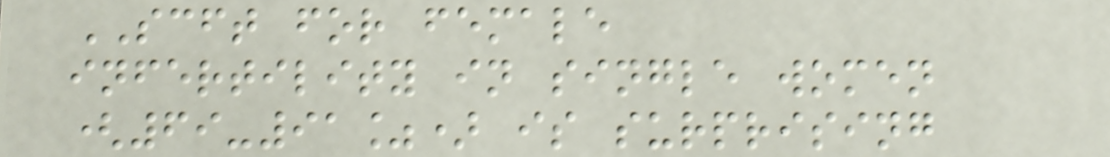SCFT for female
infertility in single women
(69-91%) is surprising
